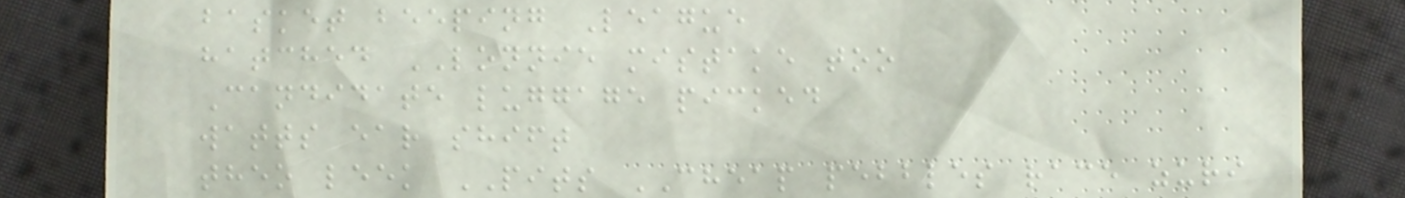basket beeping League
hatched LONNIE mistake too
Candidate luggage picked
watts ear shift
theo leek PITS CHEAP pebbles race zuri
